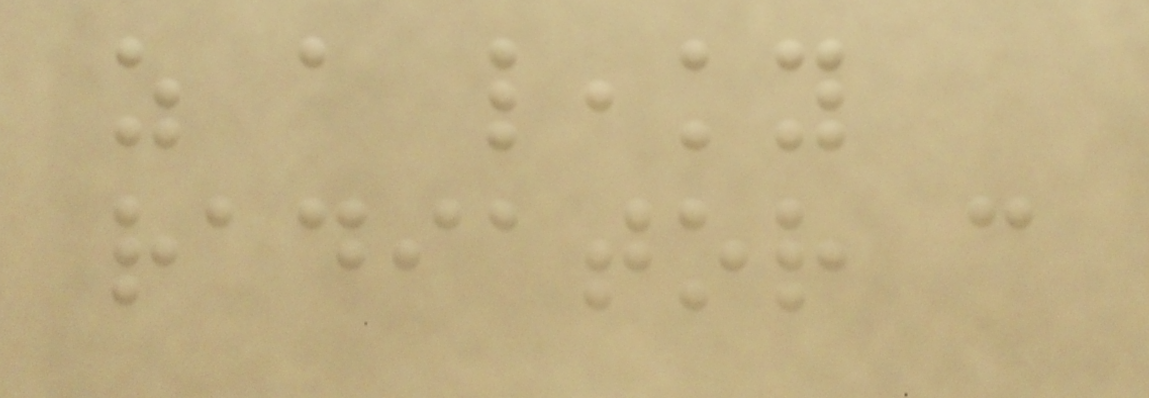as a leaky
radiator can
